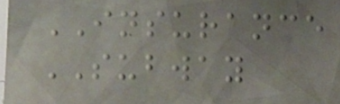INSURANCE
SUBWAY
